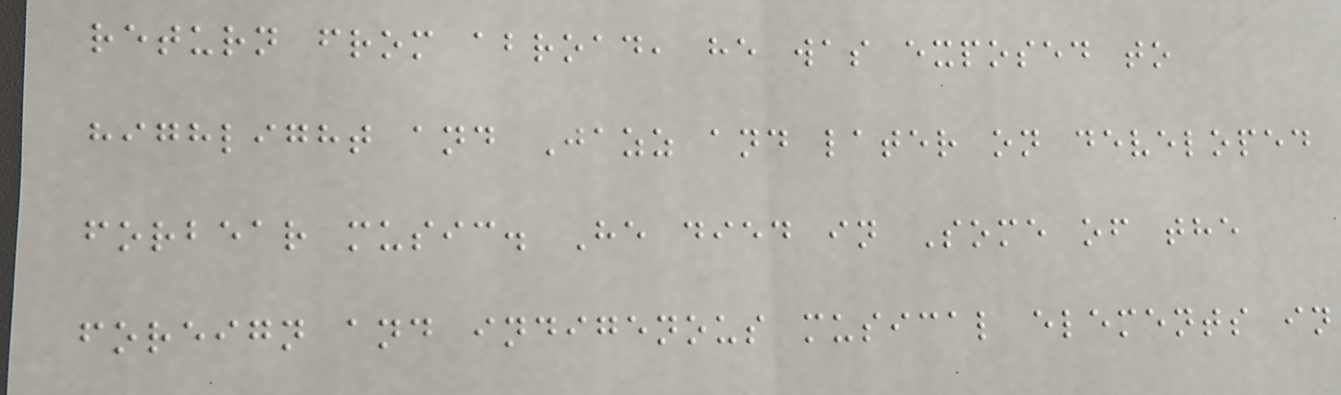return from abroad, he was exposed to
highlight and Jazz and later on developed
forbear music. He died in Some of the
foreign and indigenous musical elements in
